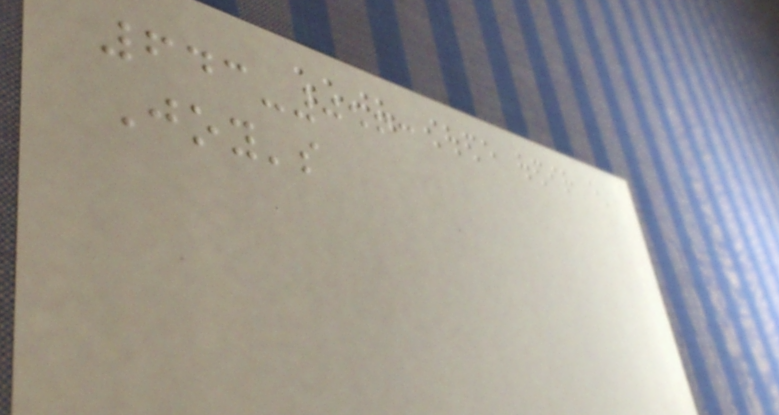643-0563
Joy's
